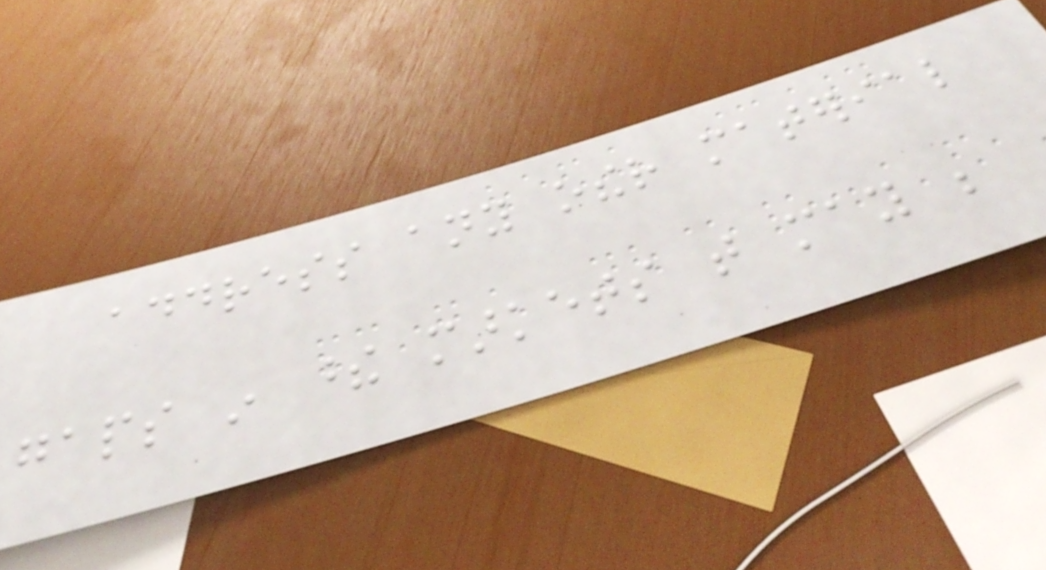address any other material
gaps in these markets that may be
